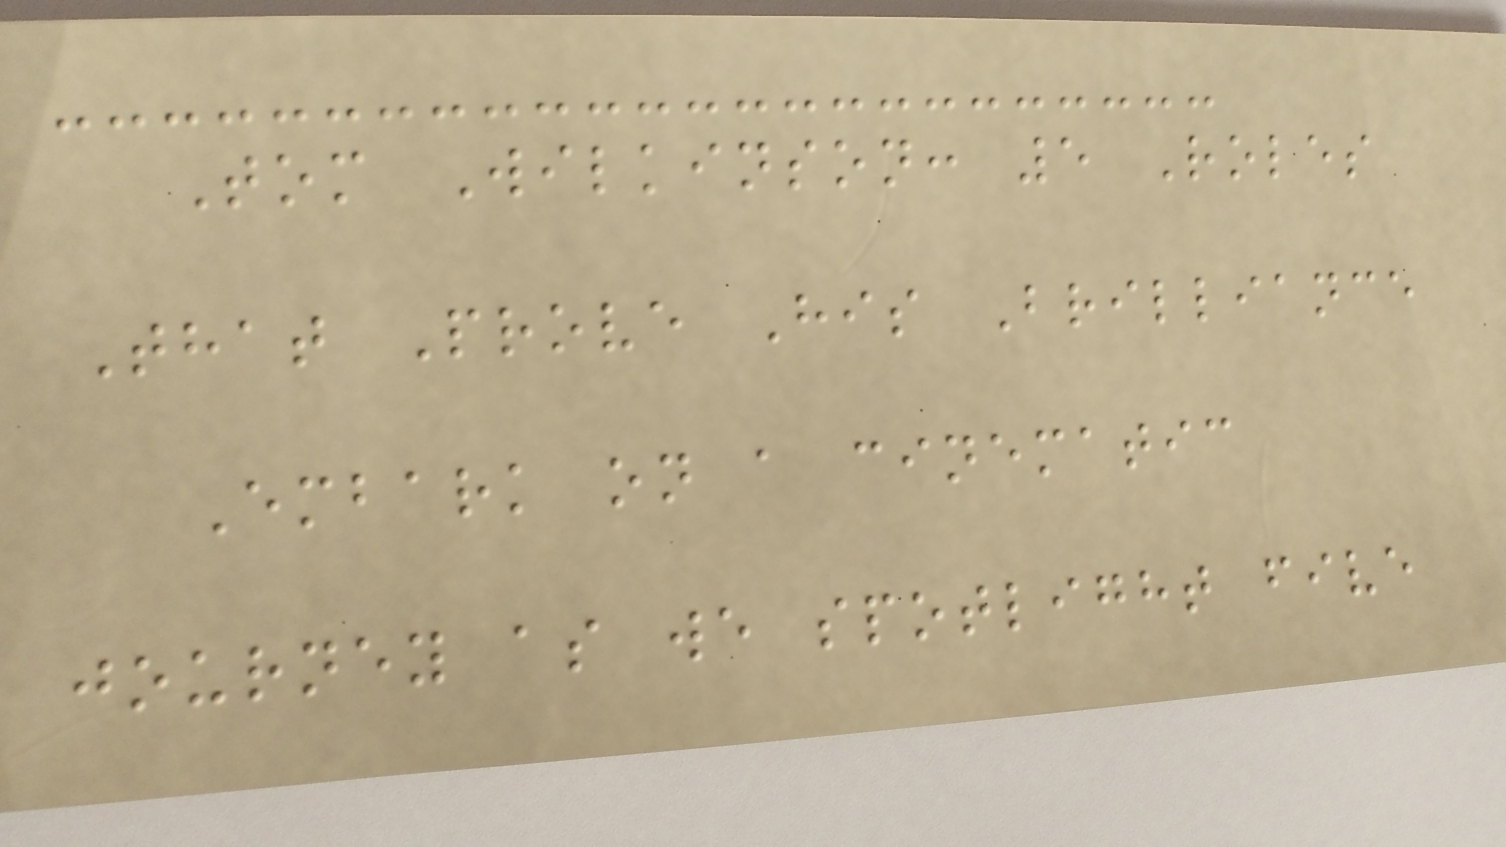Tom Wilkinson: 5 Roles
That Prove His Brilliance
Embark on a cinematic
journey as we spotlight five
